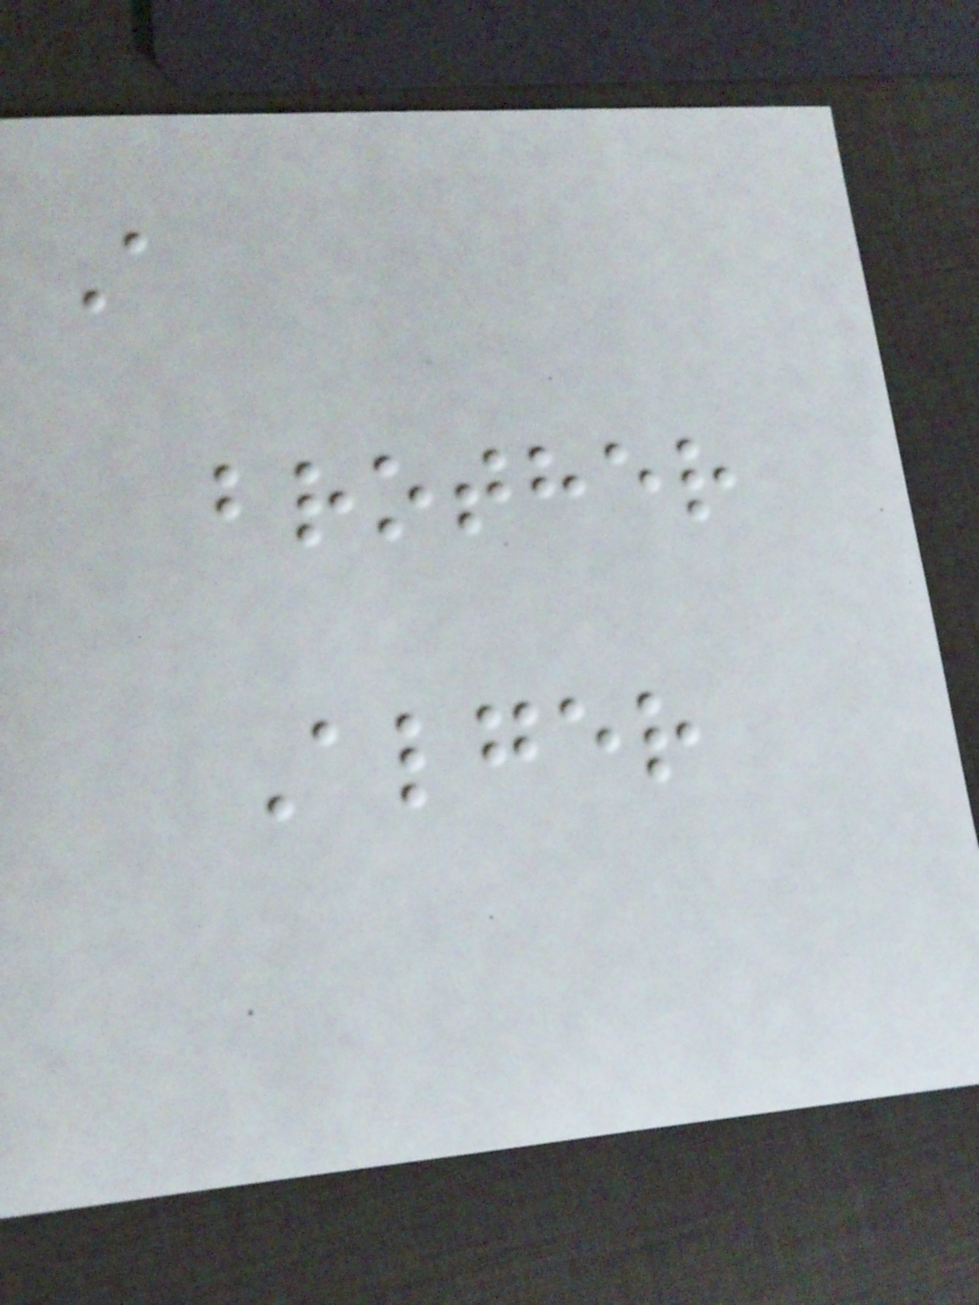A
brother
Alger
